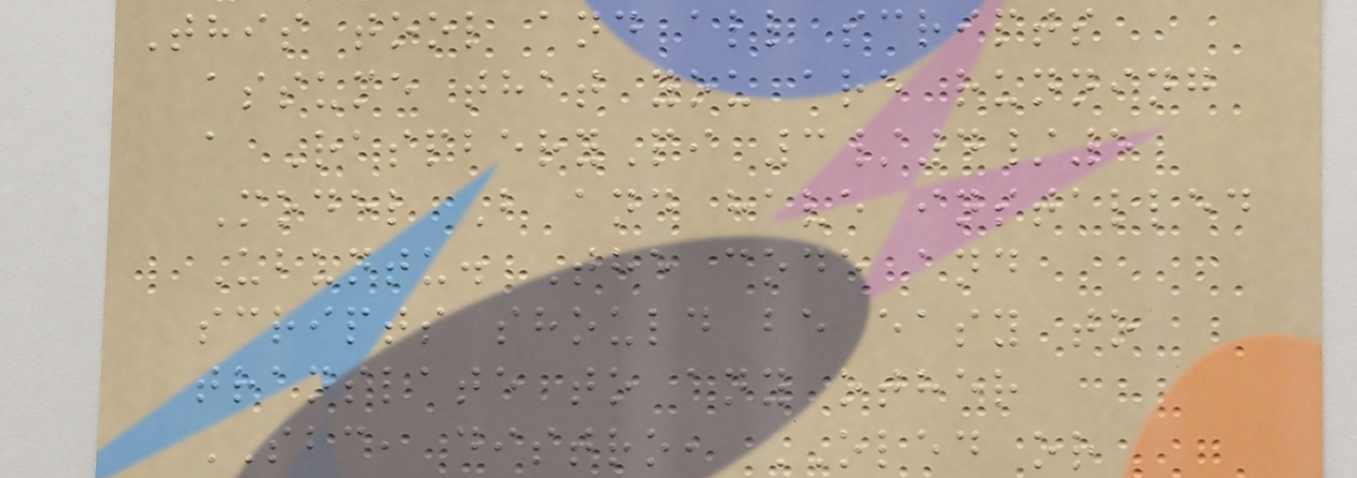This tool and all scripts
assume that you are running
a RaspberyPi 3/4/5
Model B and have installed
Ubuntu. The code and
scripts should be easy to
translate to any other
SBC, distro, OLED or
